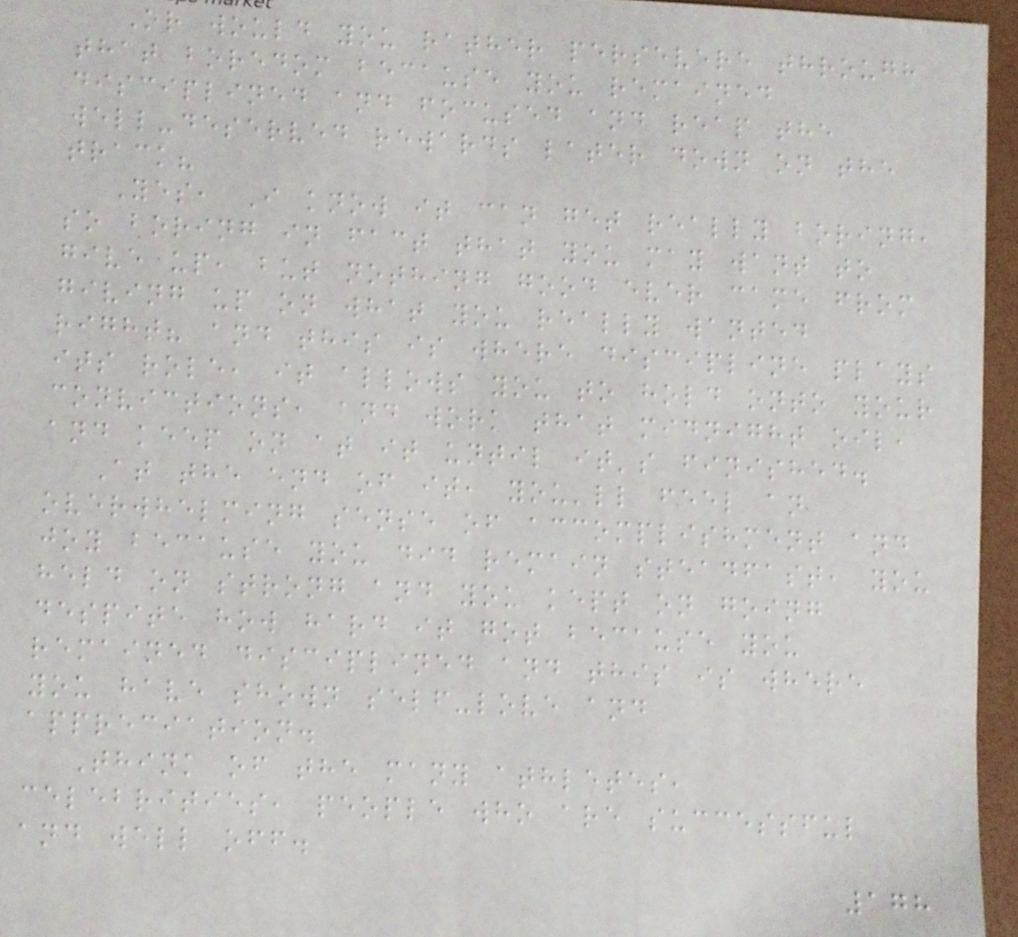Or would you rather persevere through
that boredom because you remained
disciplined and focused and reap the
well-deserved rewards later down on the
track?
Yes, I know it can get really boring,
so boring in fact that you may want to
give up, but nothing good ever came from
giving up on what you really wanted
right? and this is where discipline plays
its role, it allows you to hold onto your
convictions, and work that midnight oil,
and keep on at it until it's finished.
At the end of it, you'll feel an
overwhelming sense of accomplishment and
joy because you did remain steadfast, you
held on strong and you kept on going
despite how hard it got because you
remained disciplined and this is where
you have shown self-love and
appreciation.
Think of the many athletes,
celebrities, people who are successful
and well off.
178
